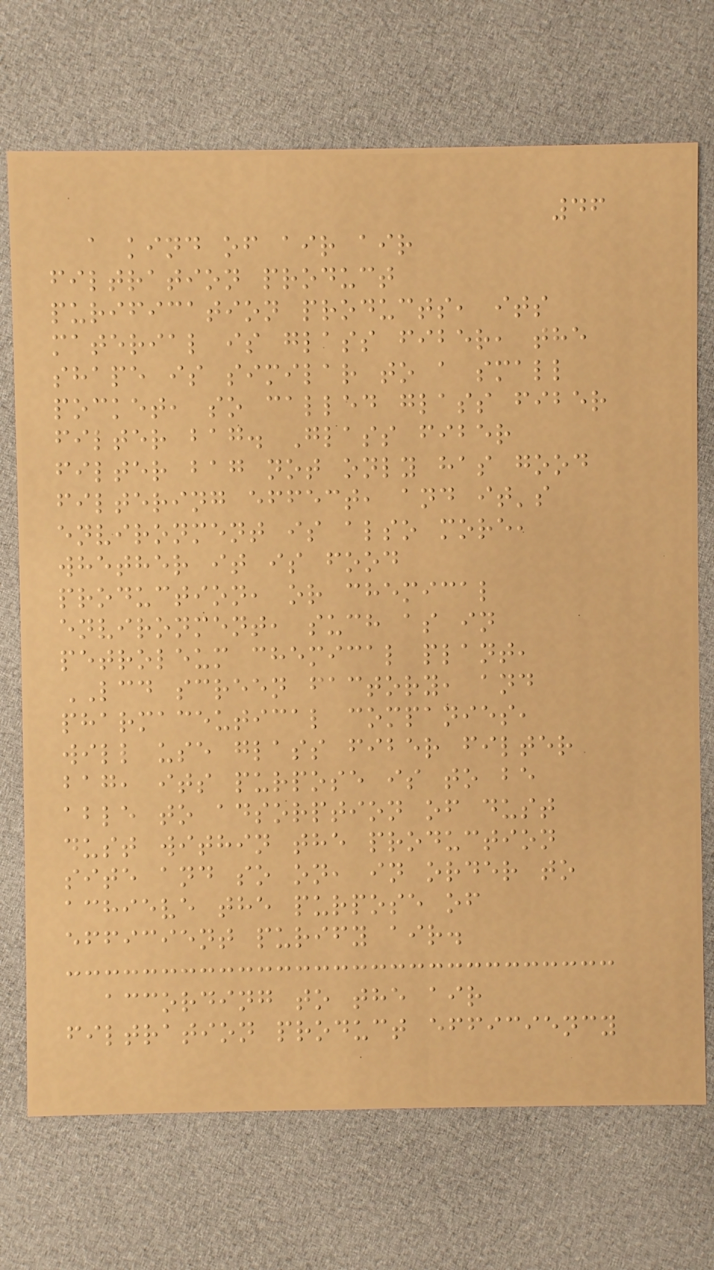46
a kind of air air
filtration product
purification products, its
material is glass fiber, the
shape is similar to a small
pocket, so called glass fiber
filter bag. Glass fiber
filter bag not only has good
filtering effect, and it's
environment is also more,
whether it is food
production, or chemical
environment, such as in
petroleum chemical plant,
LCD screen factory, and
pharmaceutical companies,
will use glass fiber filter
bag, its purpose is to be
able to adsorption of dust
dust within the production
site and so on, in order to
achieve the purpose of
efficient purify air.
according to the air
filtration product efficiency
